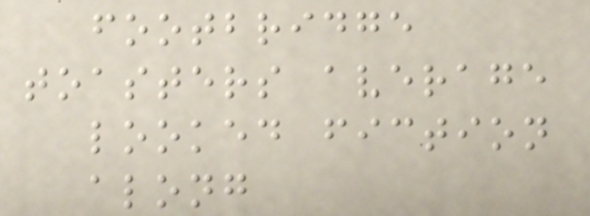footbridge
toasters average
looked fiction
along
